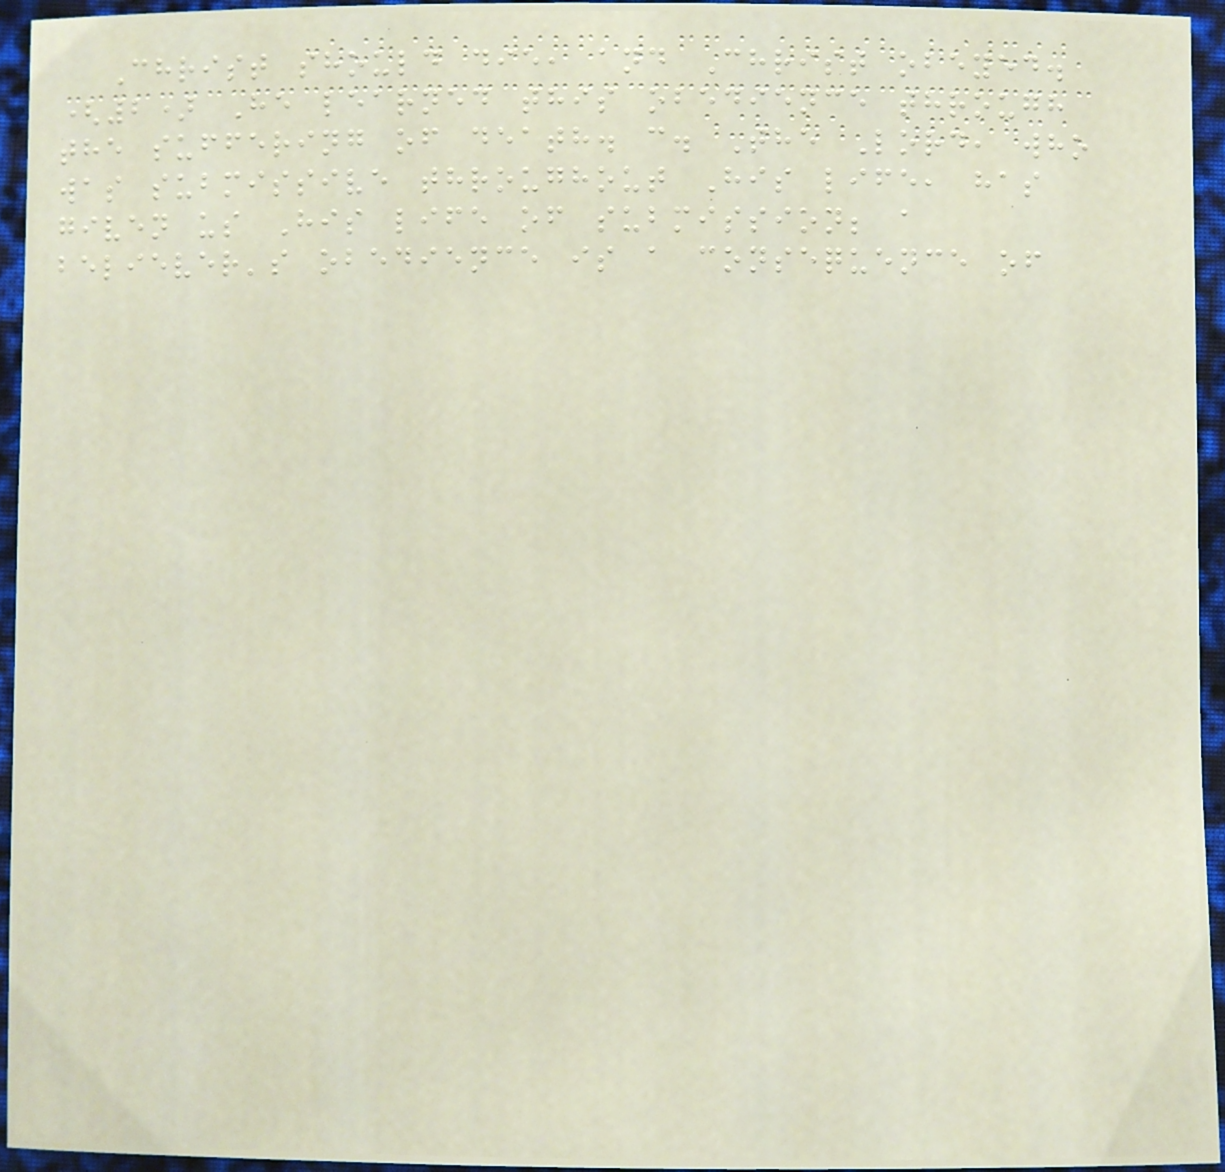Christ should die, and Christ obeyed.
(2) He learned this obedience through
the suffering of death. c. The Lord, who
was submissive throughout His life, has
given us His life of submission; a
believer's obedience is a consequence of
